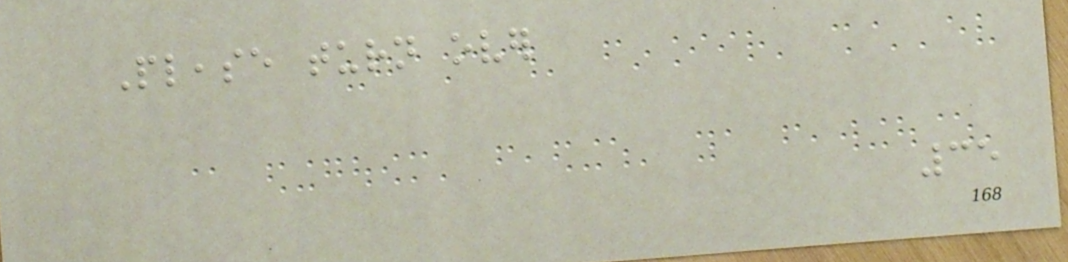Please turn over
35
